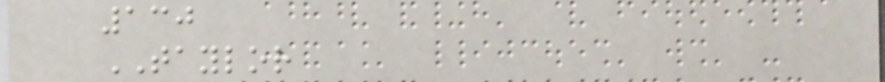130
TAYLOR
